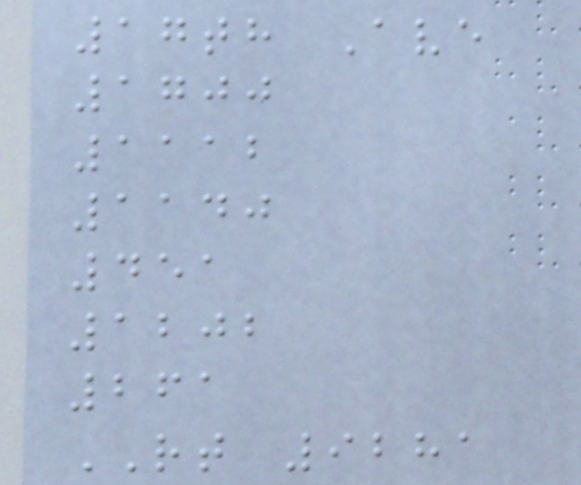17th Ave
1700
1112
1140
451
1202
261
RT 9281
